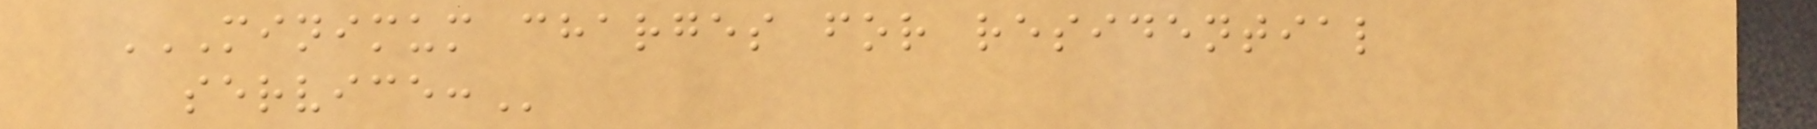MINIMUM CHARGES FOR RESIDENTIAL
SERVICE:
